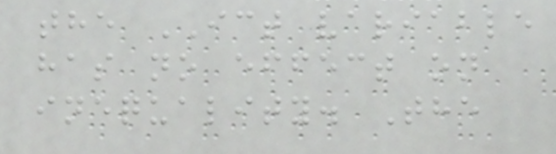the ICT variable
has no effect on
inequality. The
